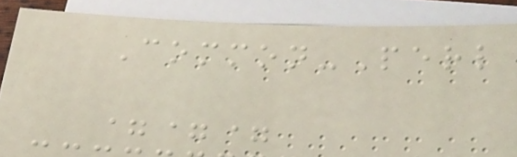Common-Perl
===
